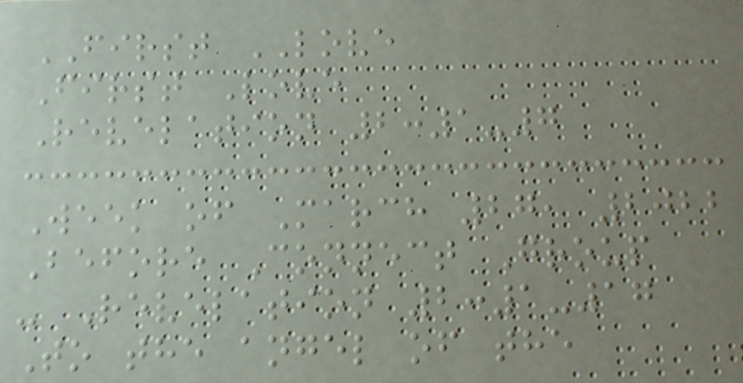FIRST LOVE
First Love
Revelation 2:1-7
Week of March 27, 2022
Before Connect Group
- Revelation 2:1-17
To the angel of the
